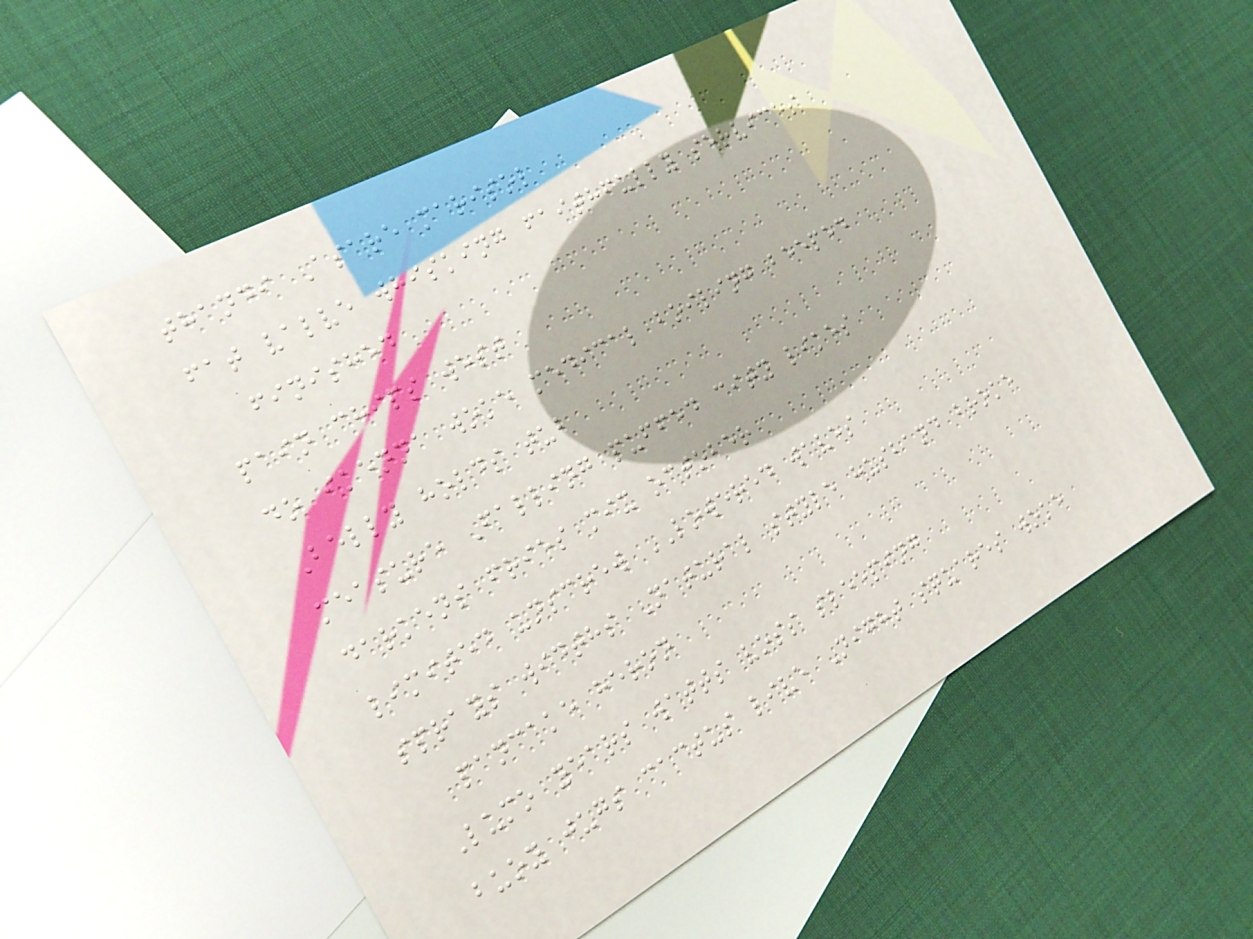thandi Asare marisol
fat valve whisking faithfully services
finished
pain chips west
do ikenna woke medical boiling beeped
Belly holds tub
measure Falling puffed city likes
darkens fries mix october
limited unscrew LOWERED waves
sprays widths Natural style husband broke
pancake heron
Lumo years watts voss sleeping
buoy jugs cactus live Night squares woke
